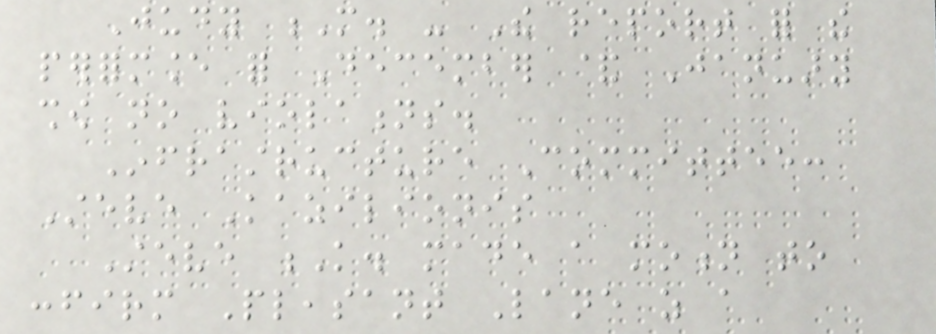Judy M. - The report for the
performance for December & January
show no violations.
Infrastructure Committee:
Steve Kazilionis
Steve K. made a motion to
confirm Pleasant Lane as a
